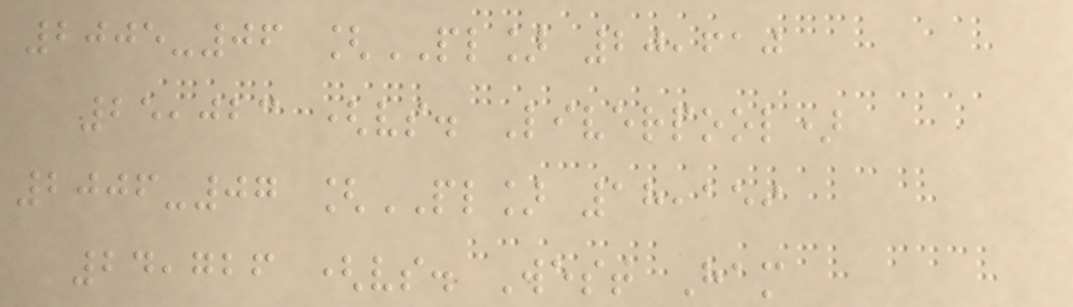2005-06 [PL] 20,610
25,023 (vs. Liverpool)
2006-07 [PL] 18,159
24,726 (vs. West Ham
